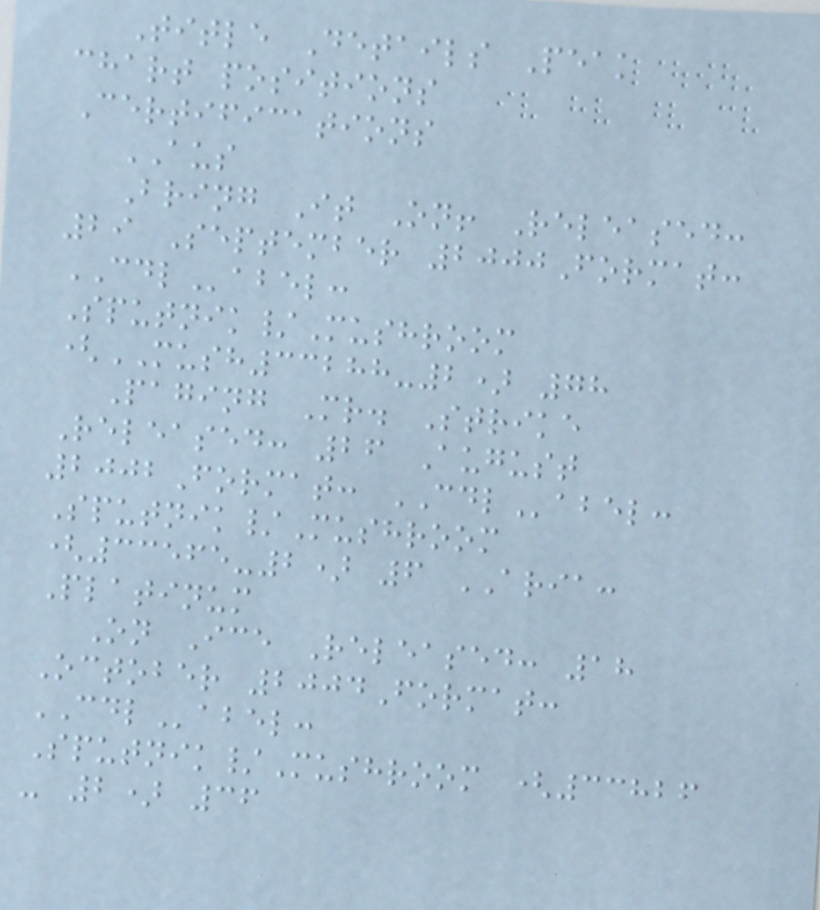Title Details Peak
chart positions
Certifications
AUS
Bring It On! Released:
29 September 2000Format:
CDLabel:
Sputnik/Mushroom
(MUSH33288-2) 78
Paging Mr. Strike
Released: 26 August
2002Format: CDLabel:
Sputnik/Mushroom
(33565-2) 6 ARIA:
Platinum
On Ice Released: 18
October 2004Format:
CDLabel:
Sputnik/Mushroom (33826
- 2) 36
